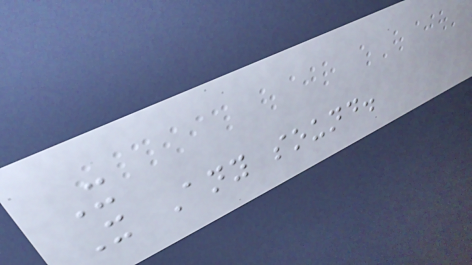X
X Any sound.
